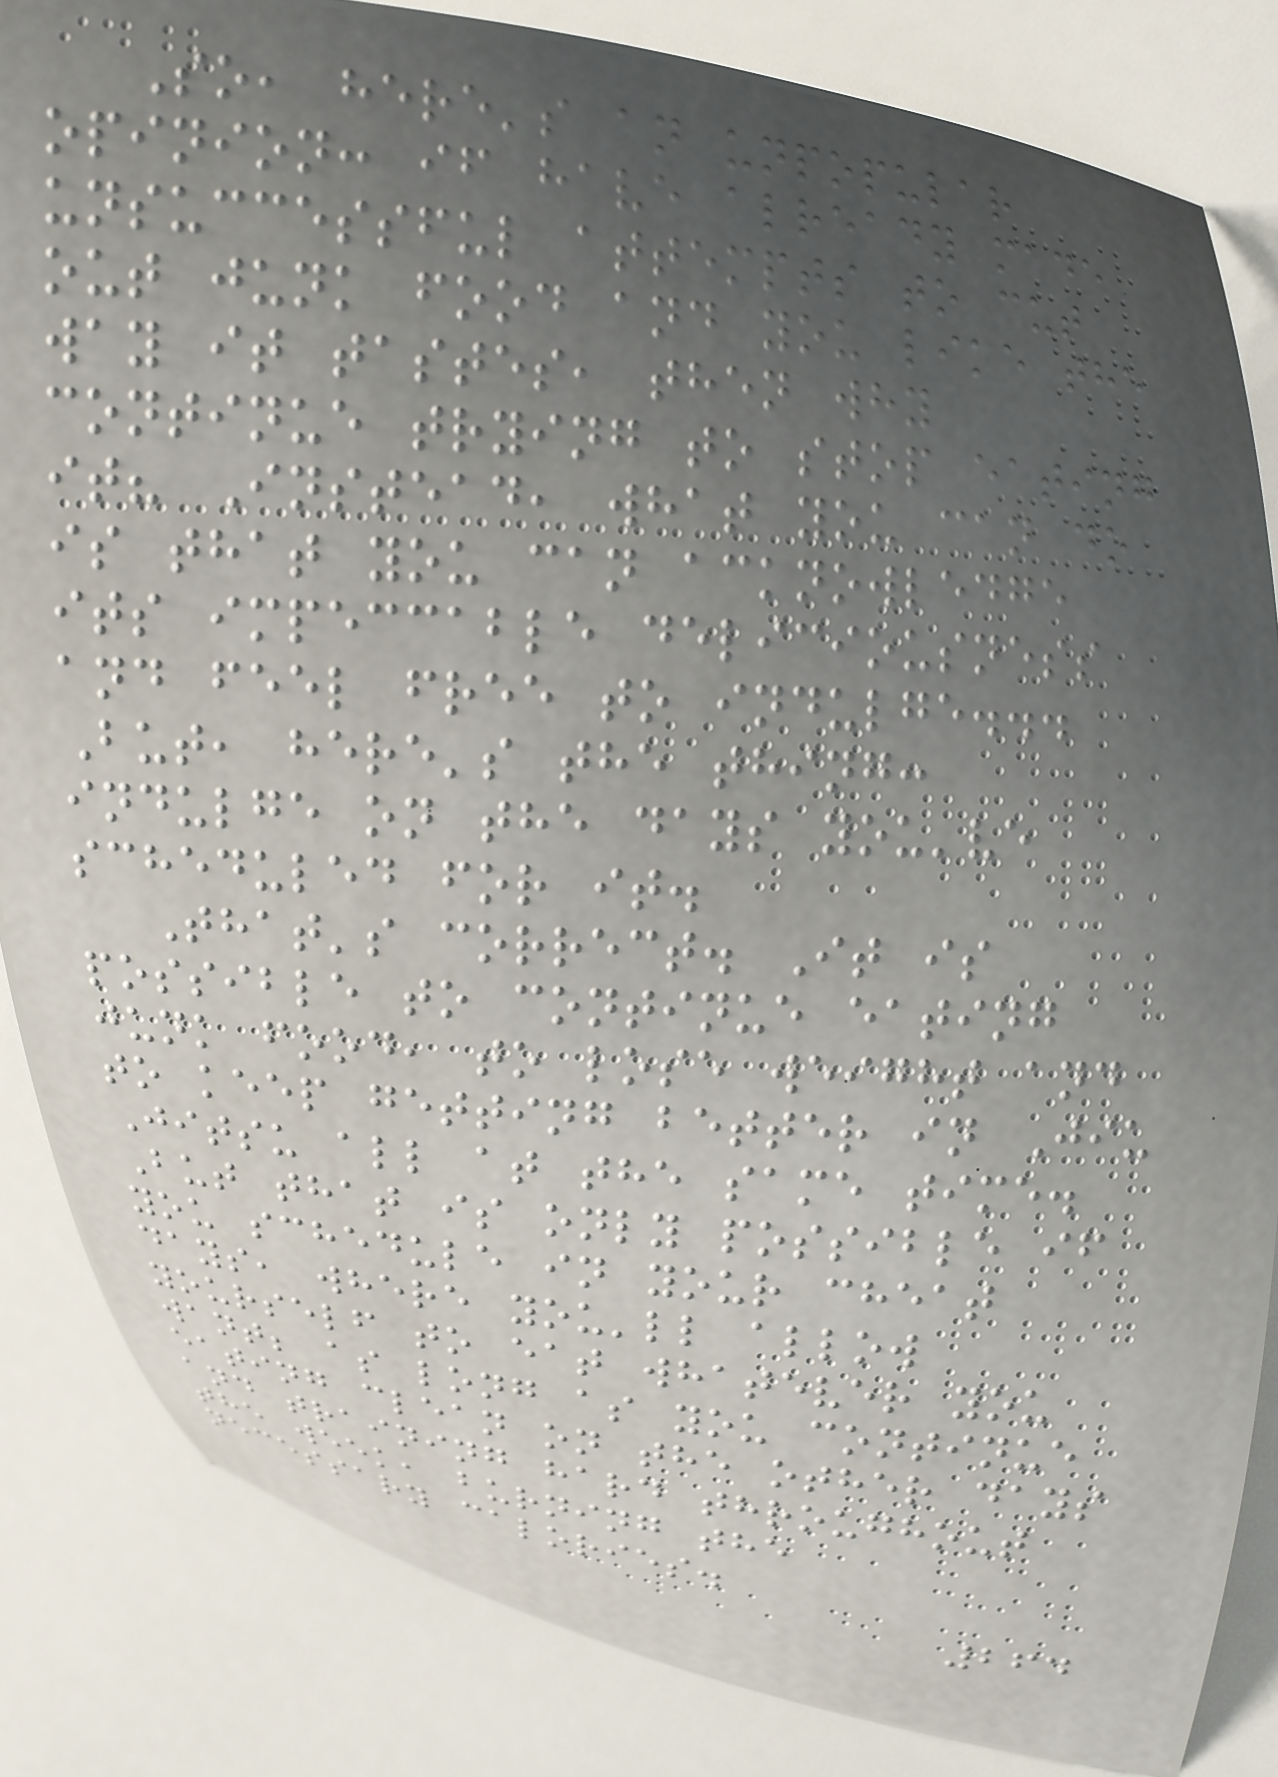So, here's an unpopular
opinion: if have already made
unsuccessful attempts to cut
out junk food and you like the
way it tastes, then why
continue trying to stop eating
it? Instead, what you can do
is that you can acknowledge
its impeccable deliciousness
and feel free to indulge...
But, here's the thing:
indulge on the days you've
scheduled for it.
That's correct. It is
possible to continue eating
junk food, to lose weight and
to keep getting better in Jiu
Jitsu all at the same time.
But that is only possible if
you schedule in your cheat
days, where you'll allow
yourself to eat whatever you
want; as long as you continue
eating clean on the other days
and training hard throughout
the week, burning the
necessary calories.
264
